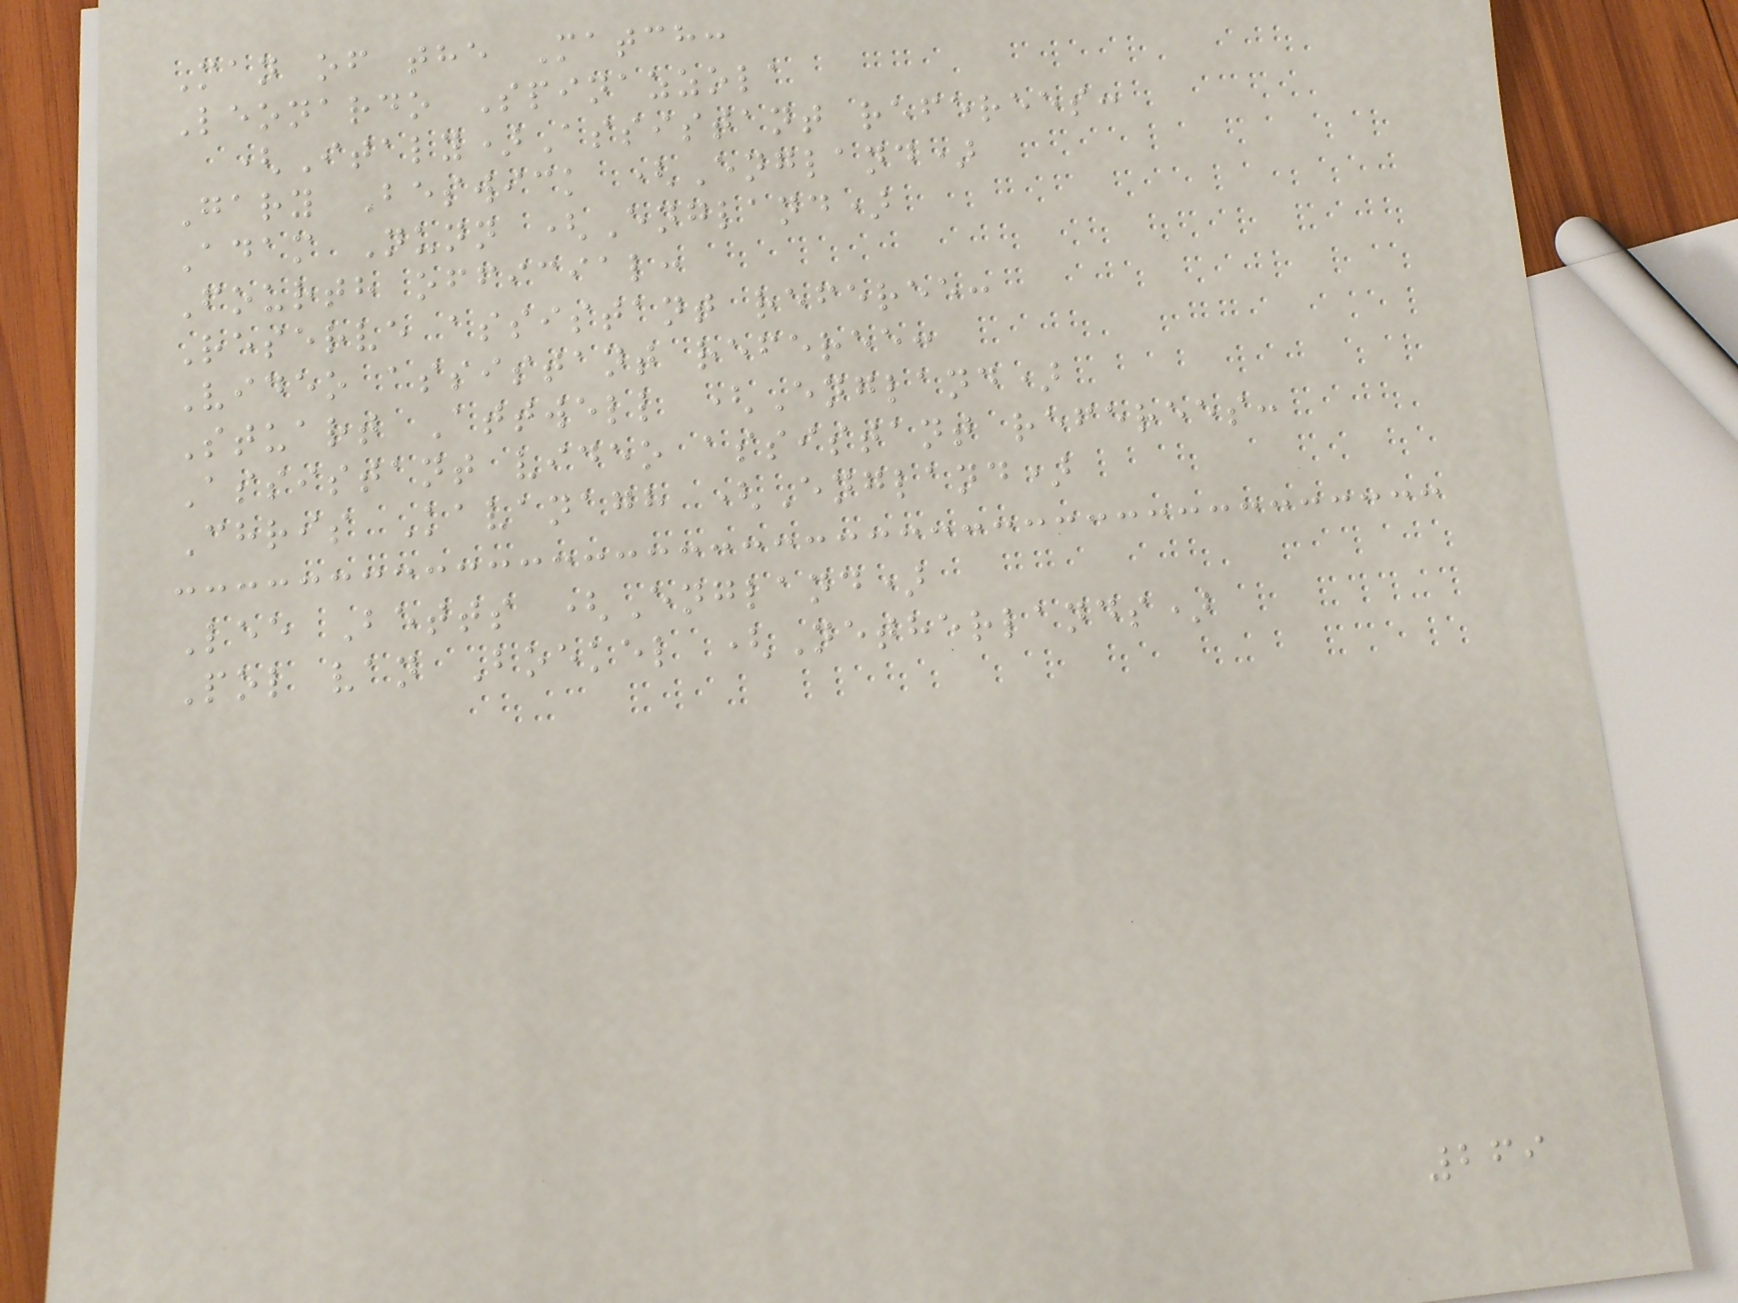Man of the Match:
Leonardo Spinazzola
(Italy)Assistant referees:
Gary Beswick (England)
Adam Nunn (England)
Fourth official:
Reserve assistant referee:
Video assistant referee:
Stuart Attwell (England)
Assistant video assistant referees:
Chris Kavanagh (England)
Lee Betts (England)
Pol van Boekel (Netherlands)
269
